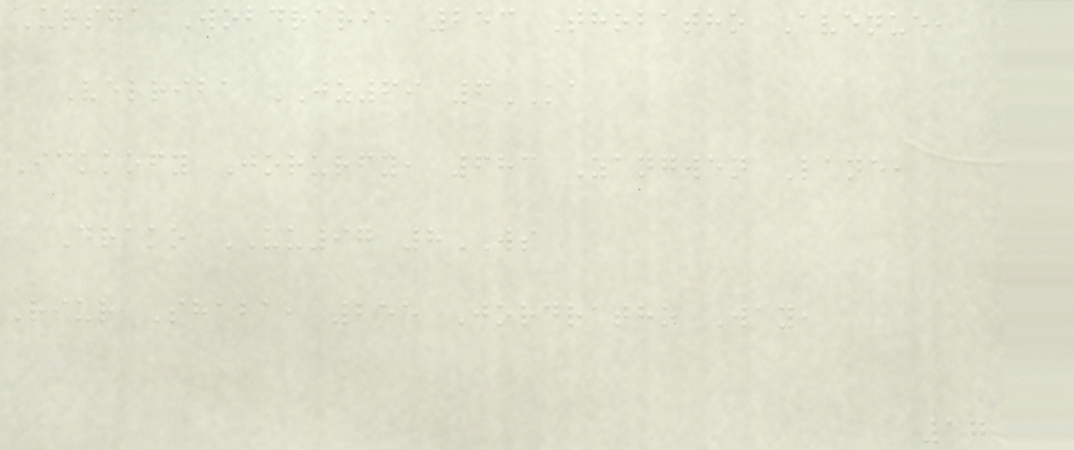Ursha Wobdrari, 253 Thobatho Avenue,
Velriba JZ69 6KA
Ickkofy Jorurfy, 683 Zangwen Lane,
Drako UU97 8WS
Riur Shaba, 255 Jordratho Way,
17
